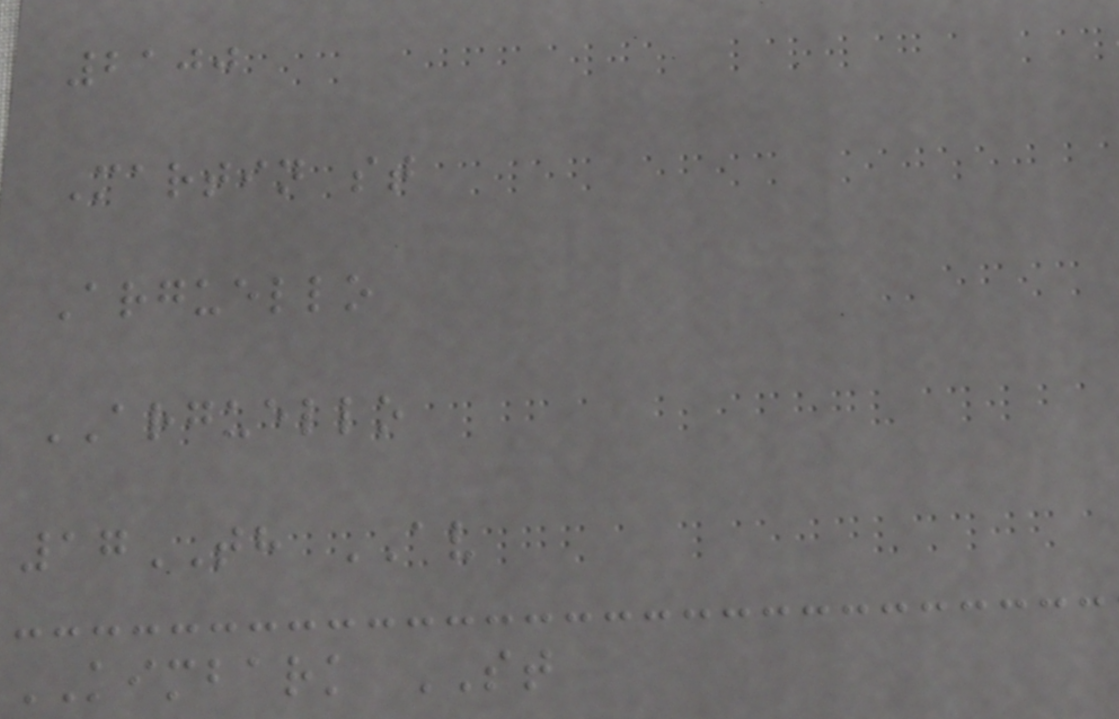2100
Martin st
Arguello
ARGUELLO
17TH AV
KIMBARK ST
